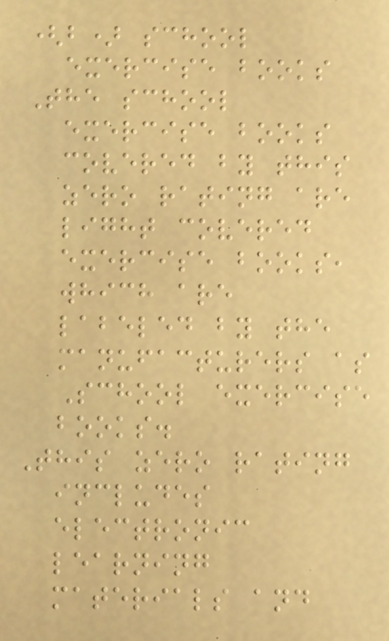(b) school
exercise books
The school
exercise books
covered by this
zero rating are
light covered
exercise books,
which are
labeled by the
manufacturers as
School exercise
books.
This zero rating
includes
electronic
learning
materials and
